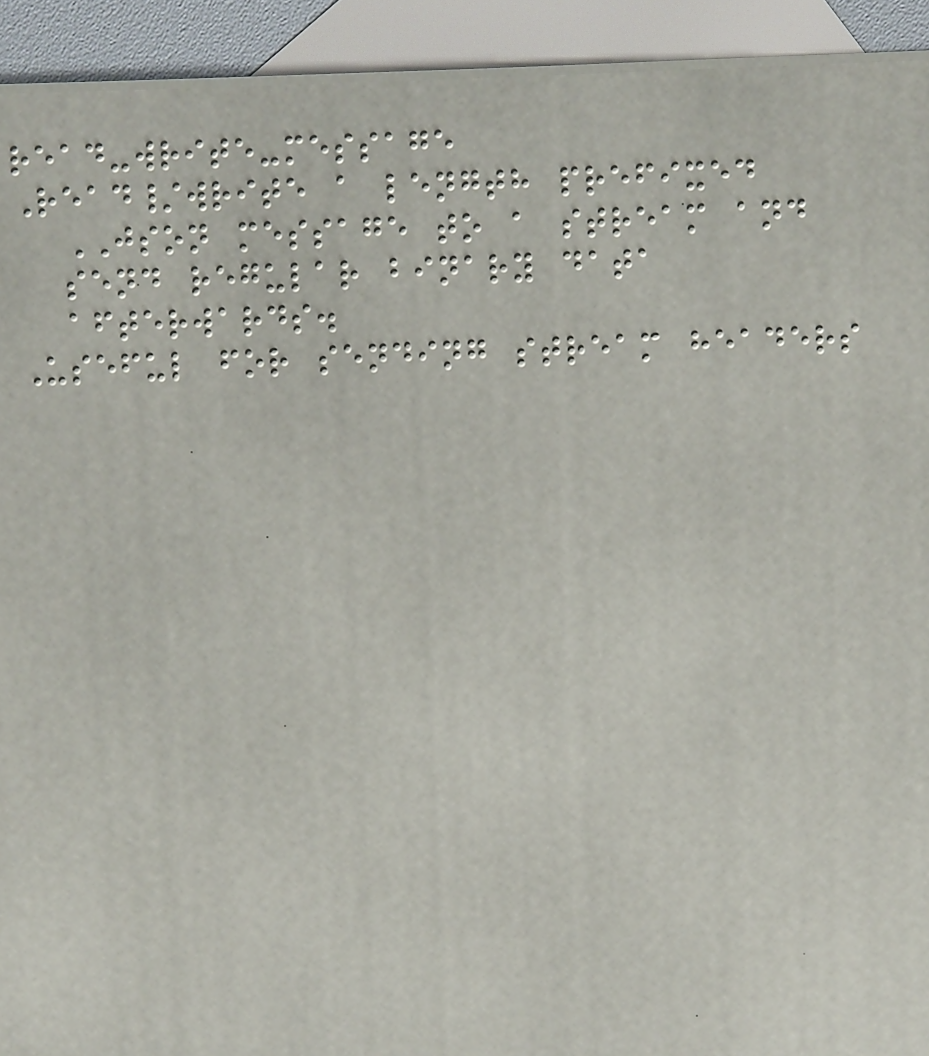read-write-message
Read/write a length prefixed
JSON message to a stream and
send regular binary data
afterwards.
Useful for sending stream headers
